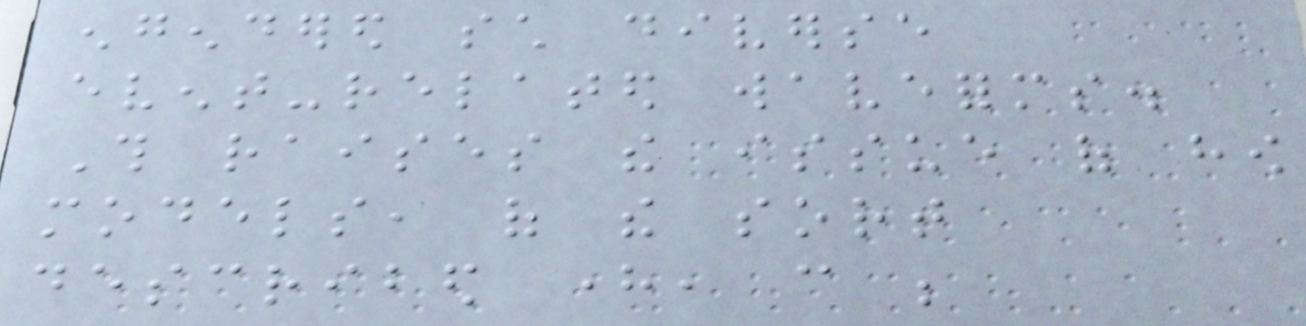engendered such diverse
event-related waveforms.
This raises the issue of how
models, of the sort
described here, can be
